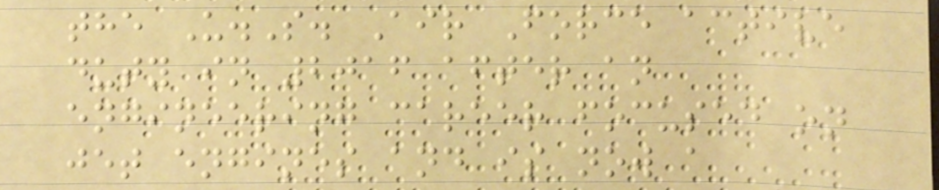the U.S. Air Force active
duty in 2016 after an
engineering career focused on
jet engines and is now a
